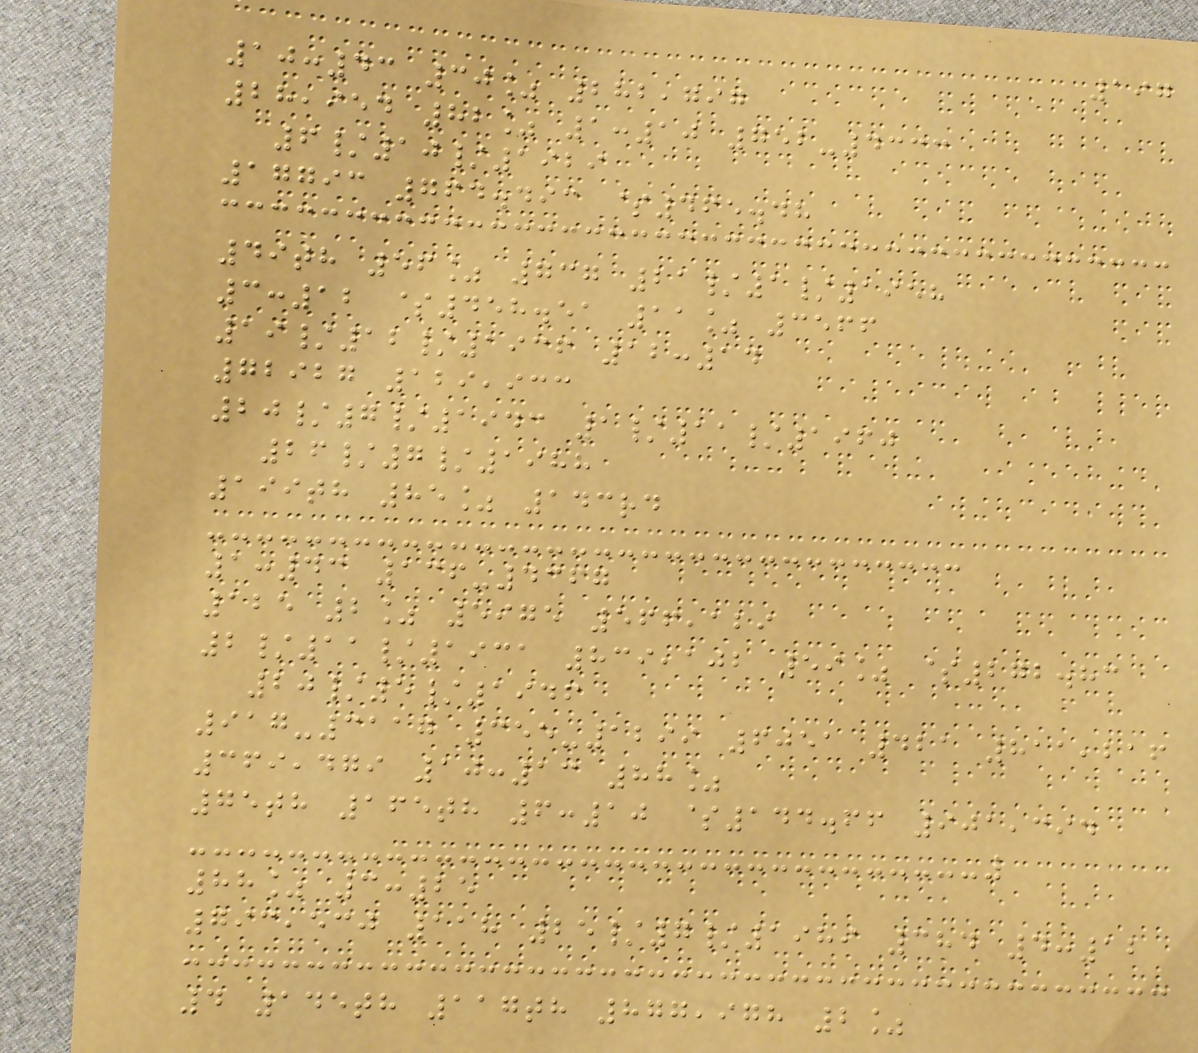197
10:43 30% 282,797
28,954 82% 1:10 752-4333
6/10/1929
17793 764.493 $465.48
49th 56% 737 21/1/1958
3:12 $458.51 11% 3566
19/12/1936 12:14
72927 129,933
20/7/1943 1/11/1960
26/7/1988
199th 85% 143rd
1:43 136-4367
125 2% 5975 566,129
2/11/1931 839,102 59% $272.83
20/5/1946
917-3117 355-1299 6051 421 811,216
369,479 10:13 88%
75th 165th 6:10 $144.66 901,394
88% 3:25
793,530 118 25/7/1989 384 4:12
4 145th 117th 877,978 2%
